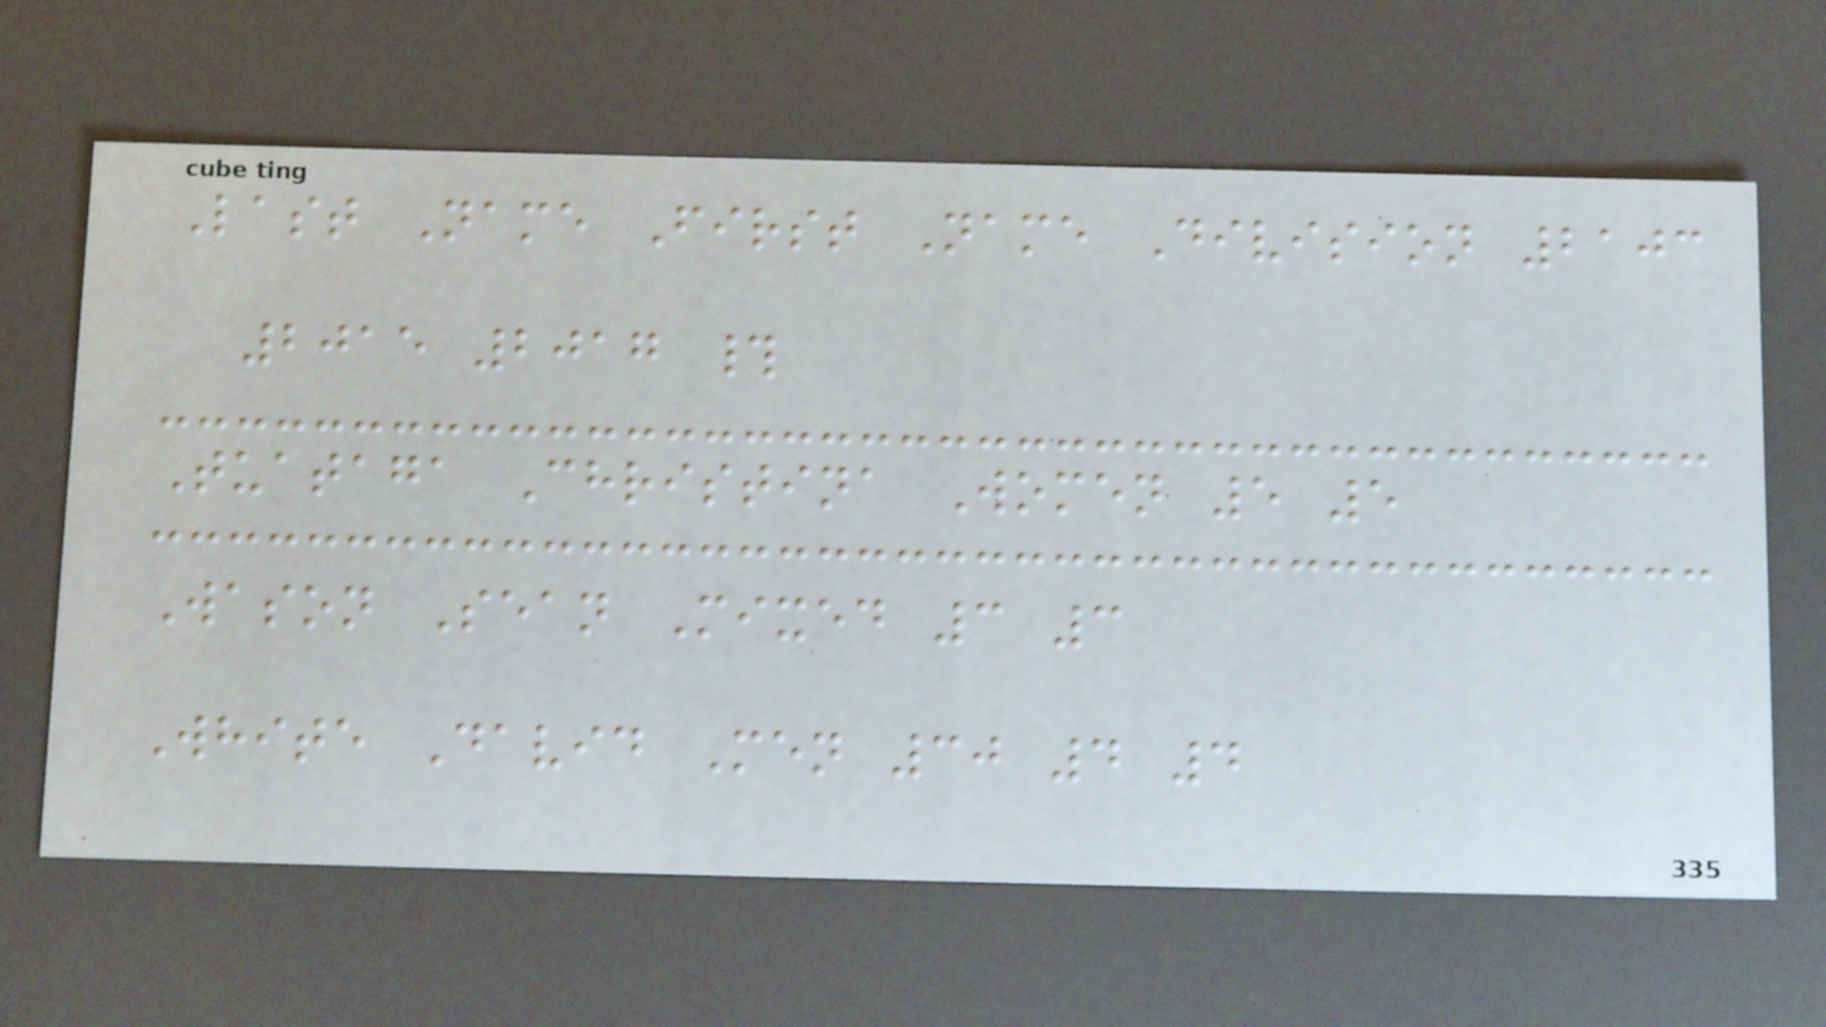Last Name First Name Division 2103
2015 2017 #
Tuataga Christina Women 5 5
Wason Sean Mixed 3 3
White David Men 30 4 4
